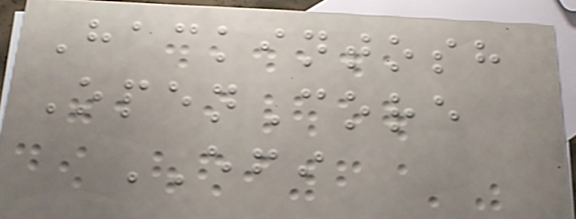Hackintosh
OpenCore
EFI
